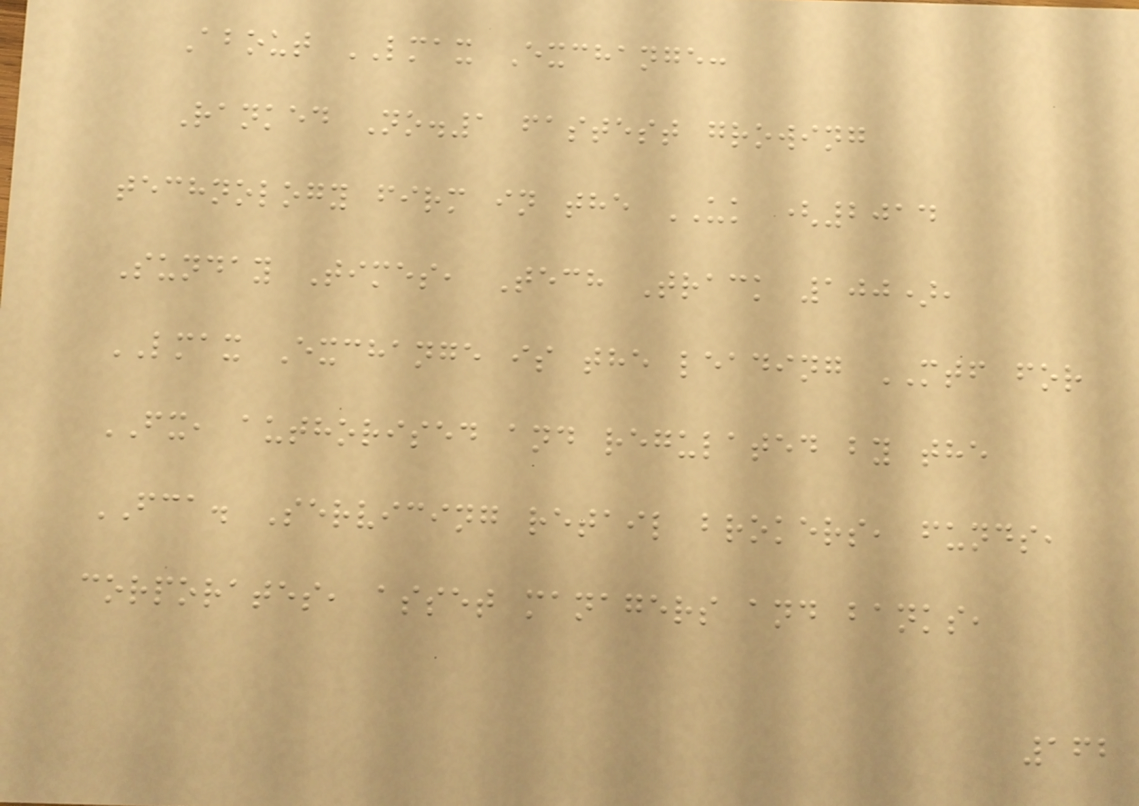About LMAX Exchange:
Ranked No.1 fastest growing
technology firm in the UK (2014
Sunday Times, Tech Track 100),
LMAX Exchange is the leading MTF for
FX, authorised and regulated by the
FCA. Servicing retail brokers, funds,
corporates, asset managers and banks,
162
